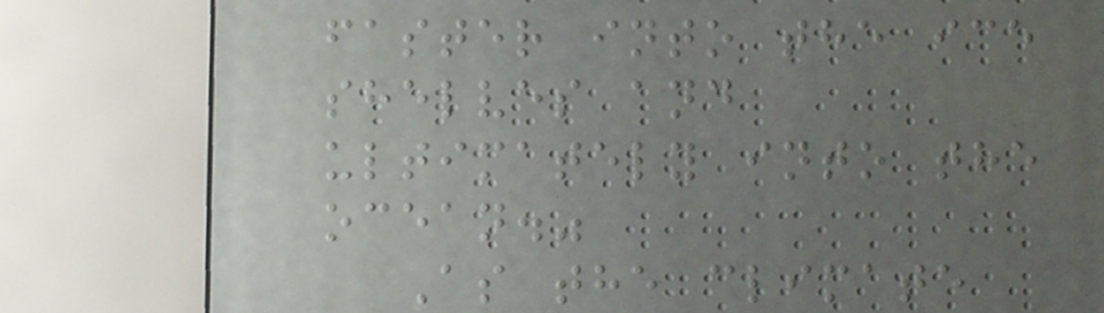faster into the ice
shelves and
ultimately into the
ocean."
As the climate
